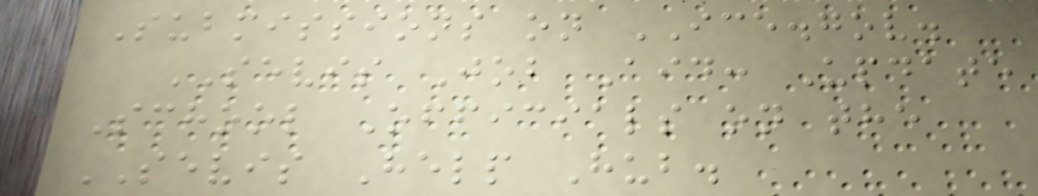Submissions on ICE.gov.
SEVIS Job Aid: Update
School Officials on the
SEVIS Help Hub.
